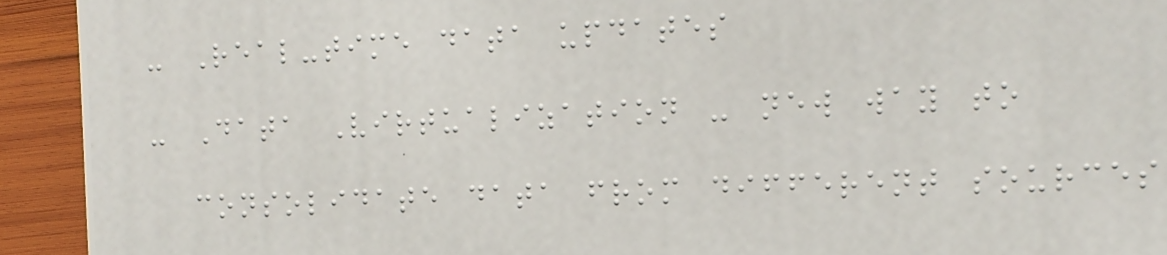- Real-time data updates
- Data Virtualization - new way to
consolidate data from different sources
